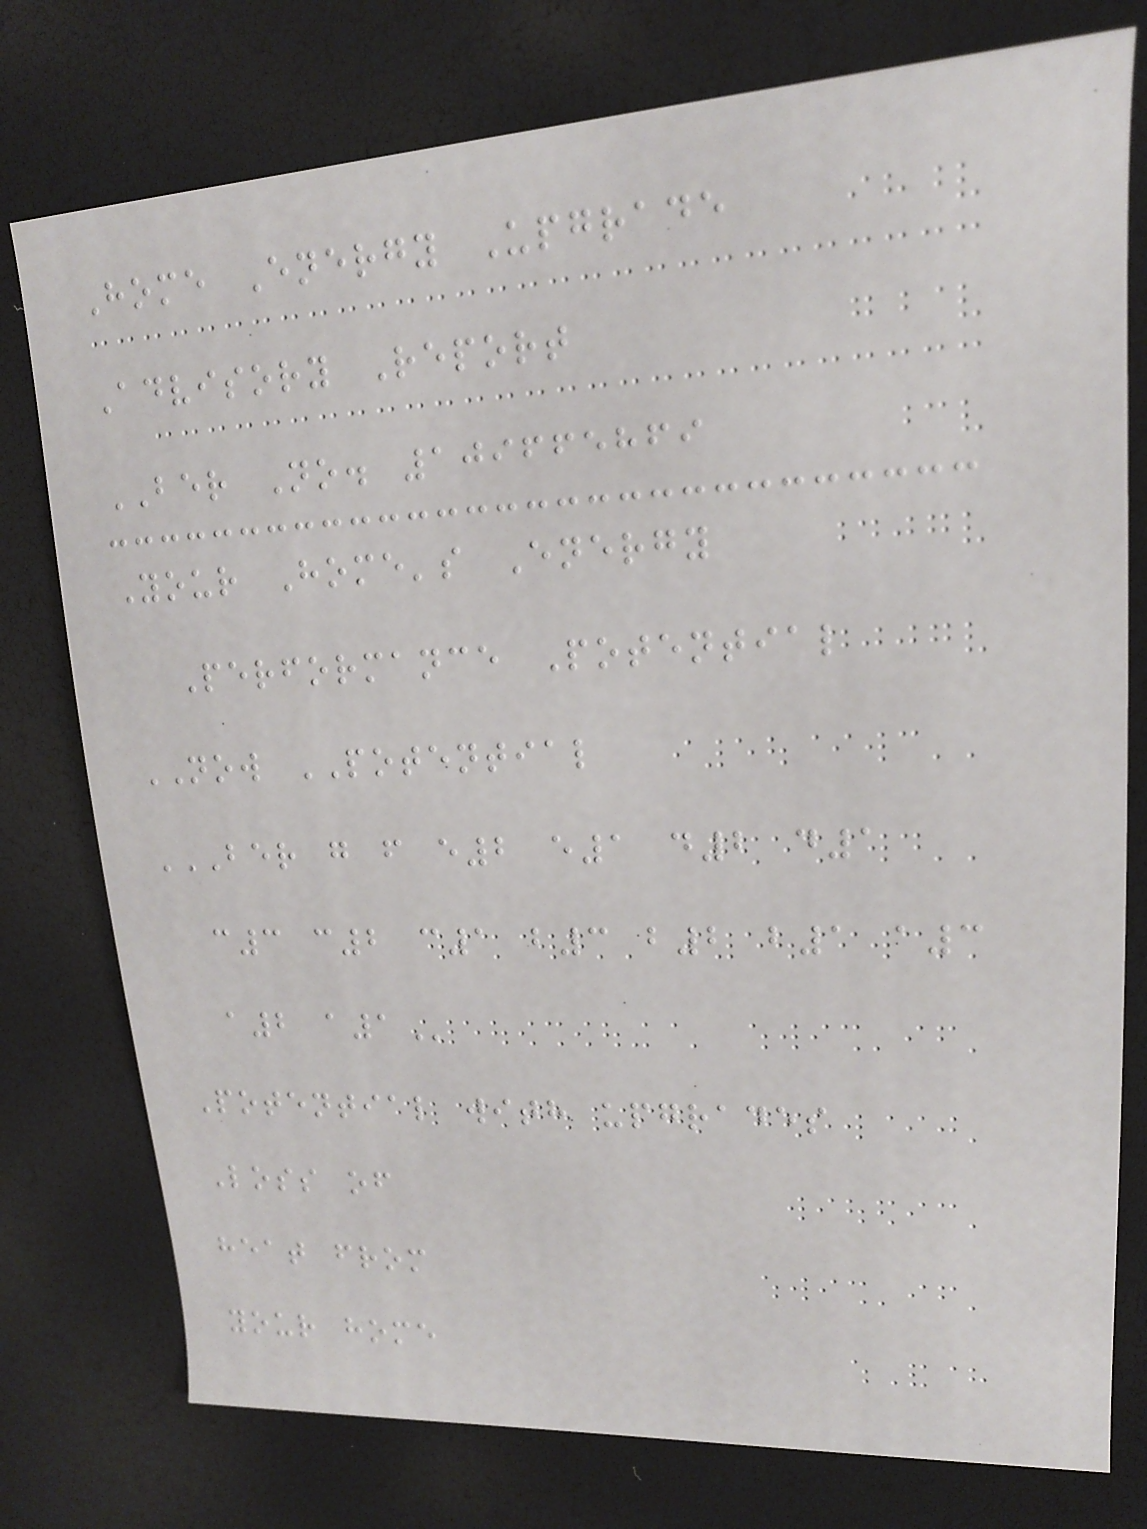Home Energy Upgrade
Advisory Report
BER No. 109665869
Your Home's Energy
Performance Potential
NOW POTENTIAL
BER G F E2 E1 D2 D1
C3 C2 C1 B3 B2 B1 A3
A2 A1
Potential with upgrades
Loss of
heat from
your home
